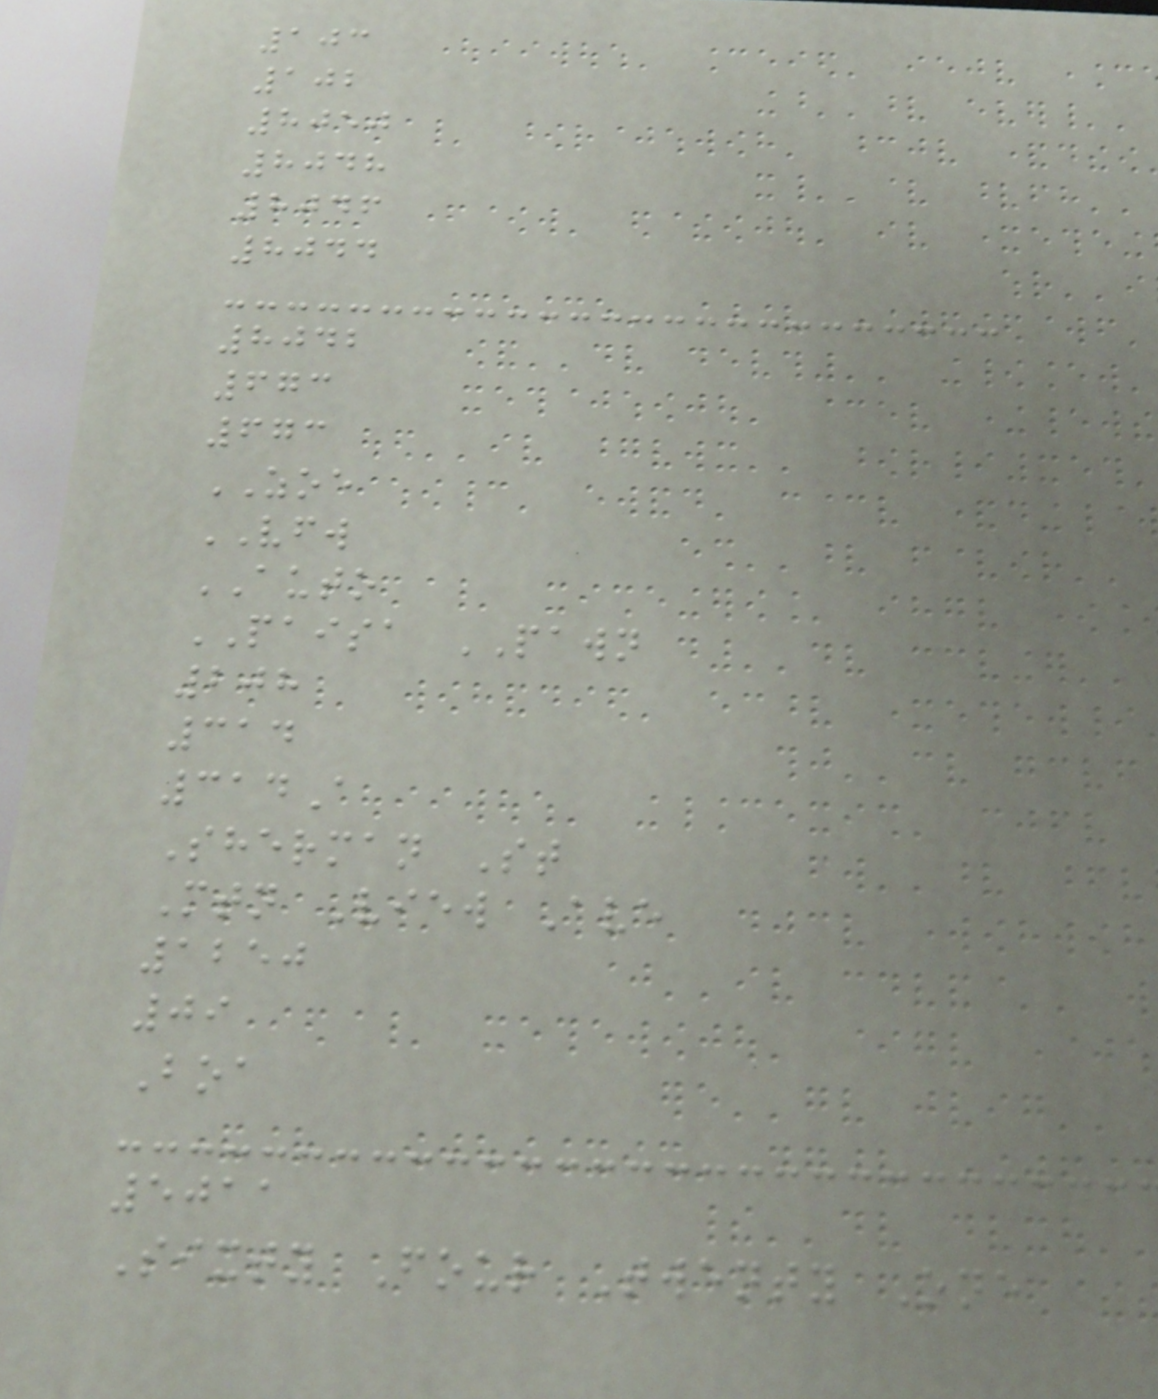103
102
8050
8048
8046
8044
8042
673
673
ZOE
VFW
AUTO
PAISA PAWN
208
314
314A
Sherman St
Mtn View Ave
1250
09
Boa
5011
Sixty Four Twenty One
